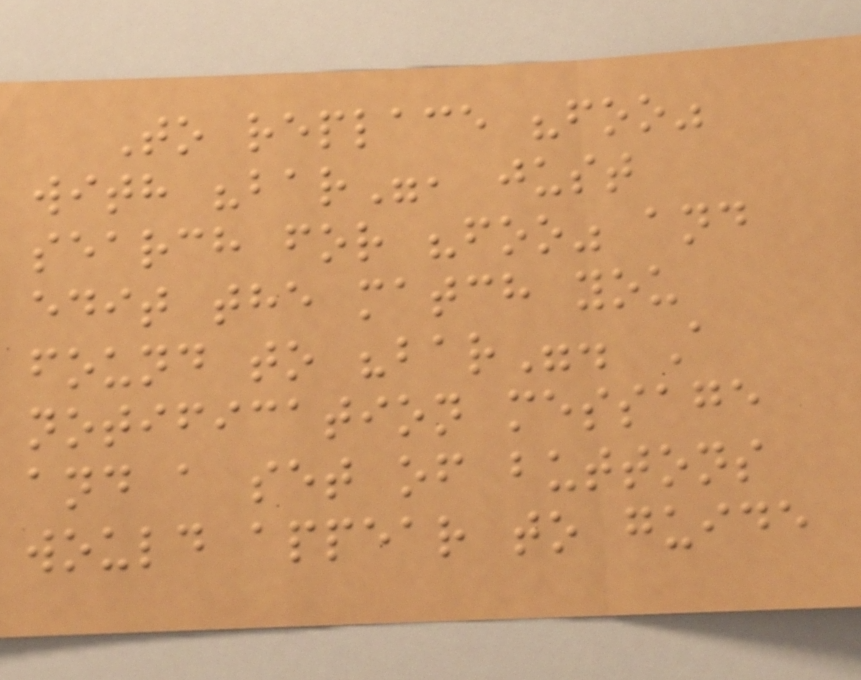To replace "foo"
with "bar", just
search for "foo" and
edit the match you
found to "bar". A
notification message
and a set of buttons
would appear to guide
